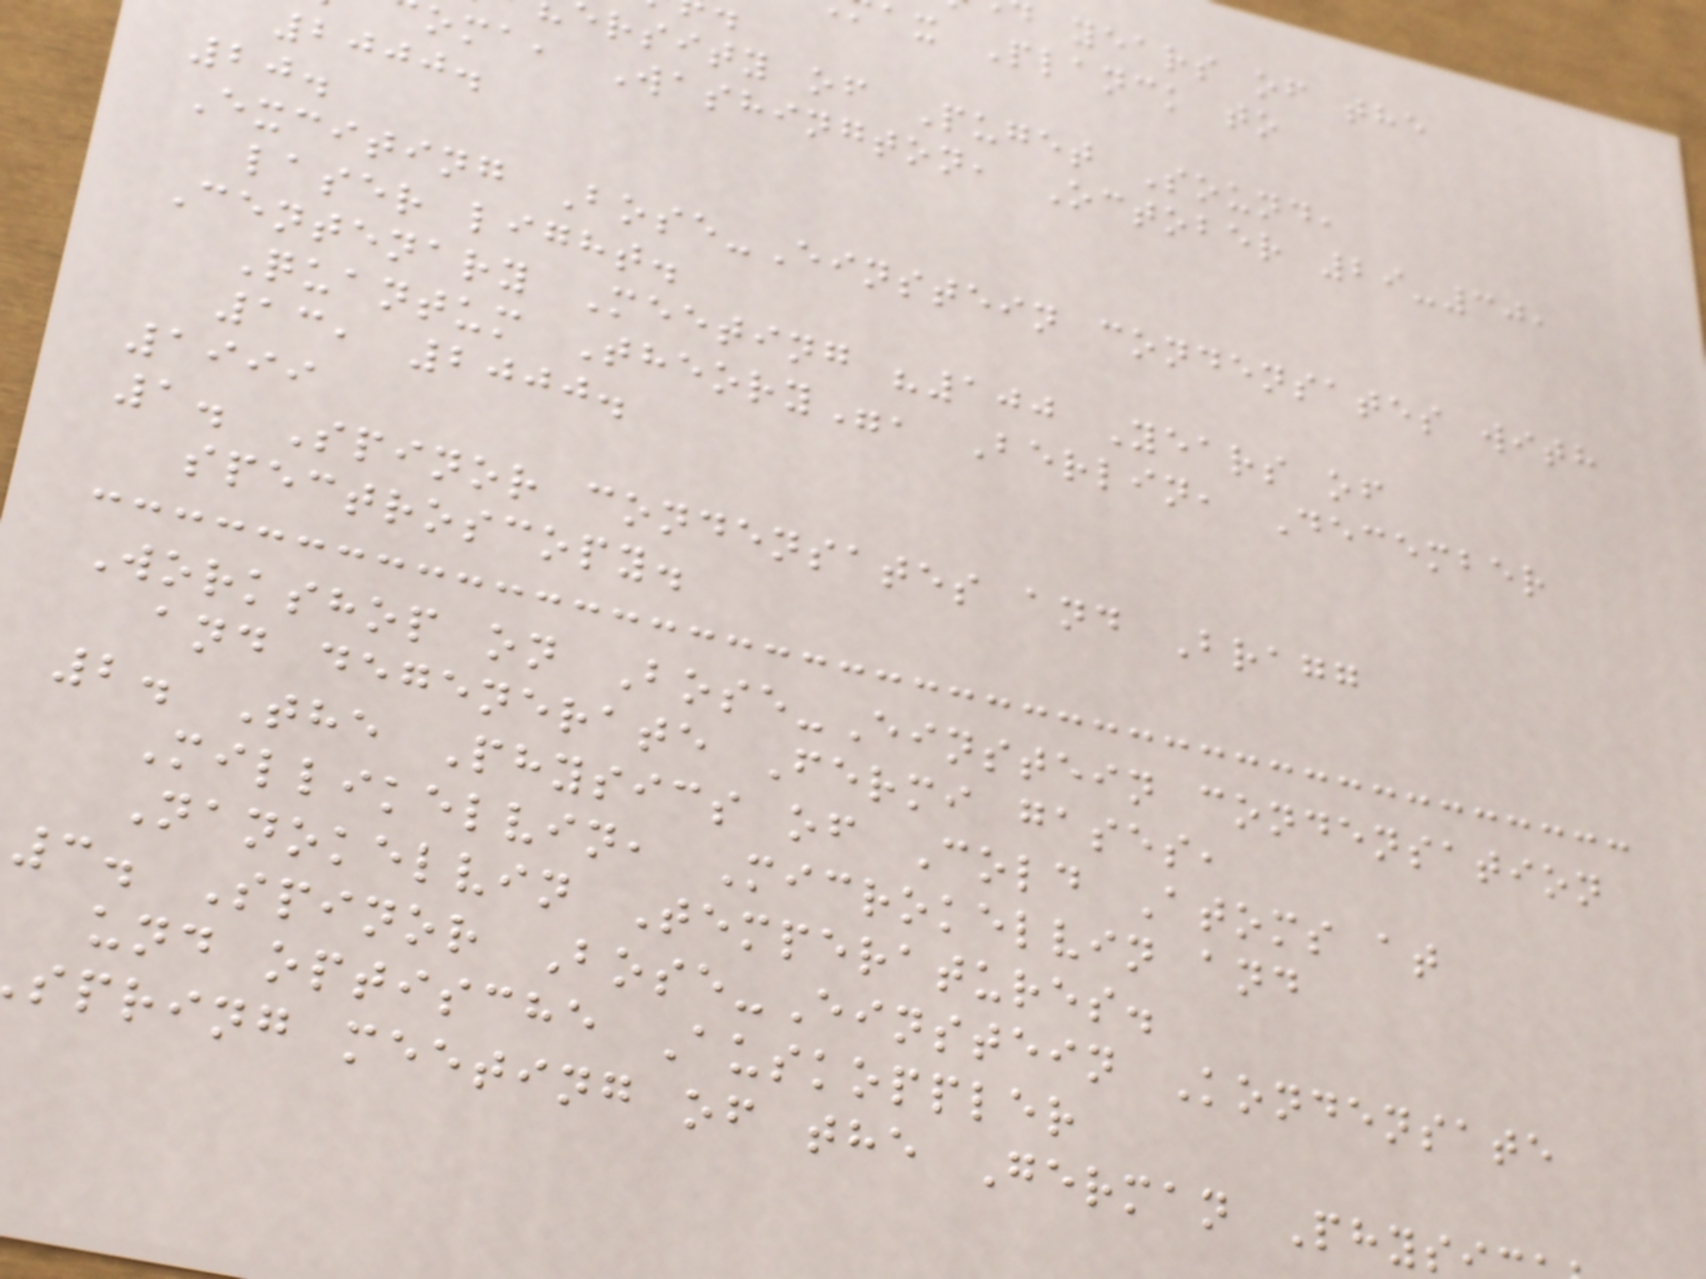years of the
ax Planck to
rsity of Puget Sound,
oma, Washington, October 29-30,
2000.
20.
Exciting Bose-Einstein condensates with
laser light.
Centenary Meeting "100 Years of
Quantum Theory", Berlin, December
13, 2000.
1999
1. Spinor condensates and Bragg
spectroscopy.
Workshop on Bose-Einstein condensation
and degenerate Fermi gases,
2. The Physics of Cold Atoms at
Millikelvin, Microkelvin and
Nanokelvin Temperatures.
3. Spinor Bose-Einstein Kondensate
und optische Auskoppler
spring meeting of the German Phys
